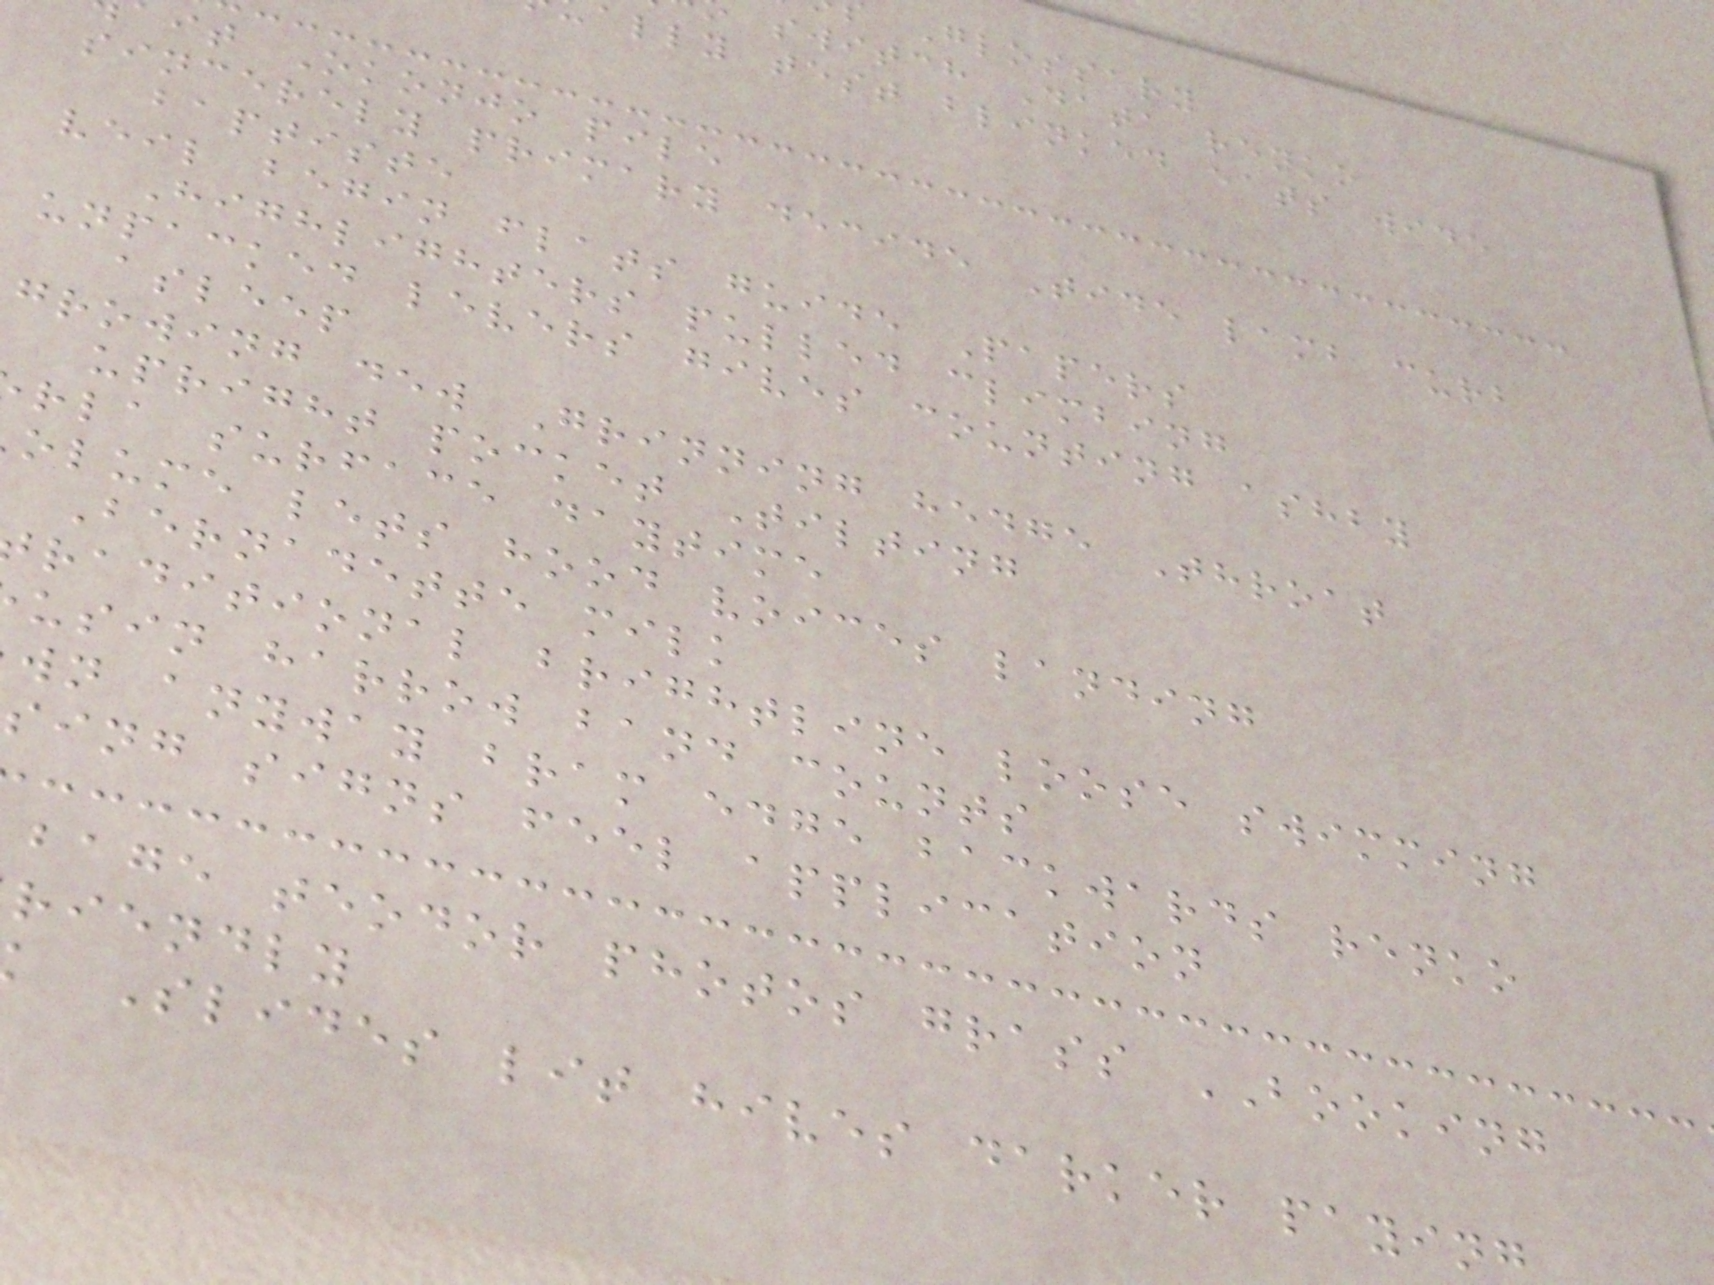Glossary
switch Data renko
ally test blinked eats wide
it Okonjo pile
sincerely primary decide Tide lamb curb
baptiste
veil begin flats guide Papers
Highlighters pulled climbing
unpacked levers gives counting ashby
asleep
growing dew Grinning hedge Throat
upright pocket Tilting
rla surface daytime
olume lets hood voices landing
Bernadette milk
raditional brightline loose swimming
usin harrow band counts
wn anyway bram edge backwards renko
sing signs feel application
bage teodor photos grass BOOKING
riendly
Slides lit hives darker paying
